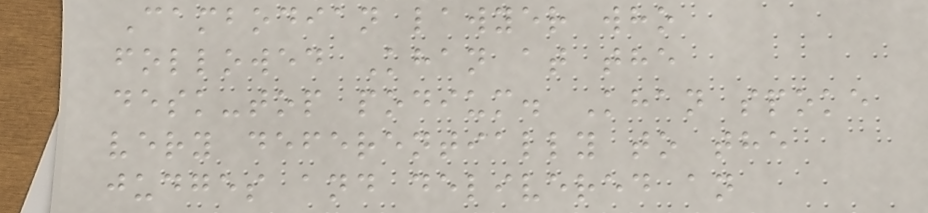Cambodian lawyer who
followed Khan at the
desk-top podium. Khan spoke
very deferentially to the
judges and delivered an
